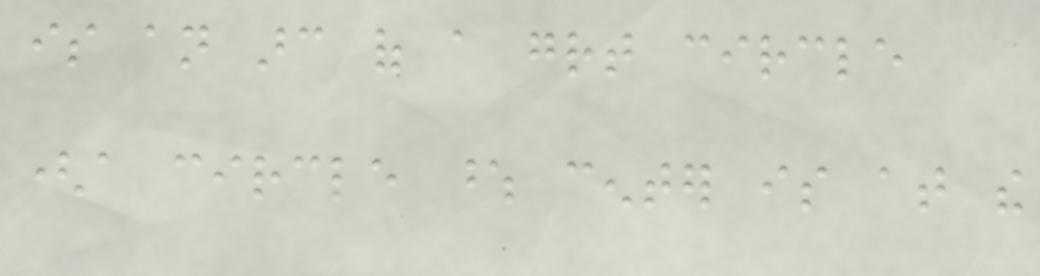is an arc of a great circle
(a circle whose center is at the
